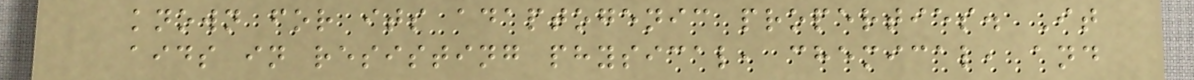known for its adaptogenic properties. It
aids in resisting physical, chemical, and
